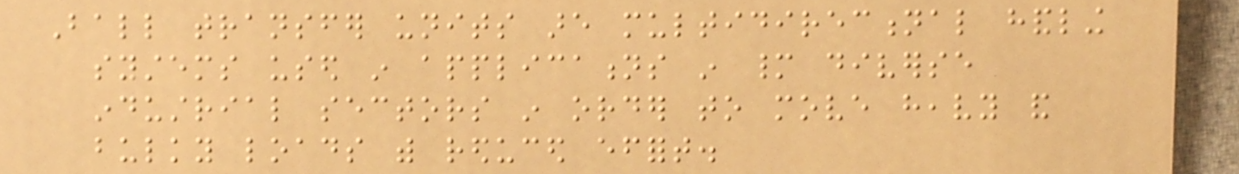Ball transfer units are multidirectional handling
systems used in applications in many diverse
industrial sectors in order to move heavy and
bulky loads with reduced effort.
